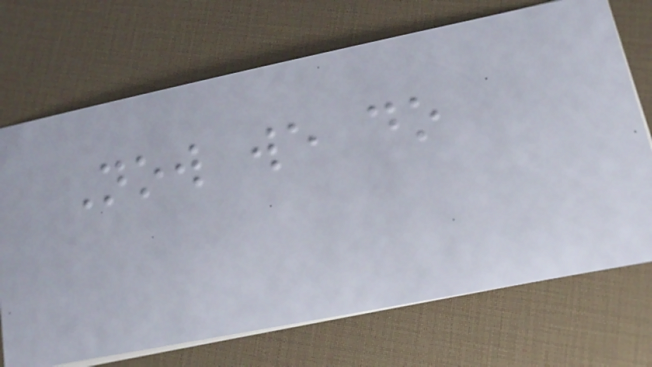Now we do
